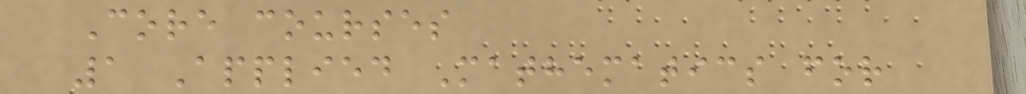Core courses
1 Applied Mathematics for
